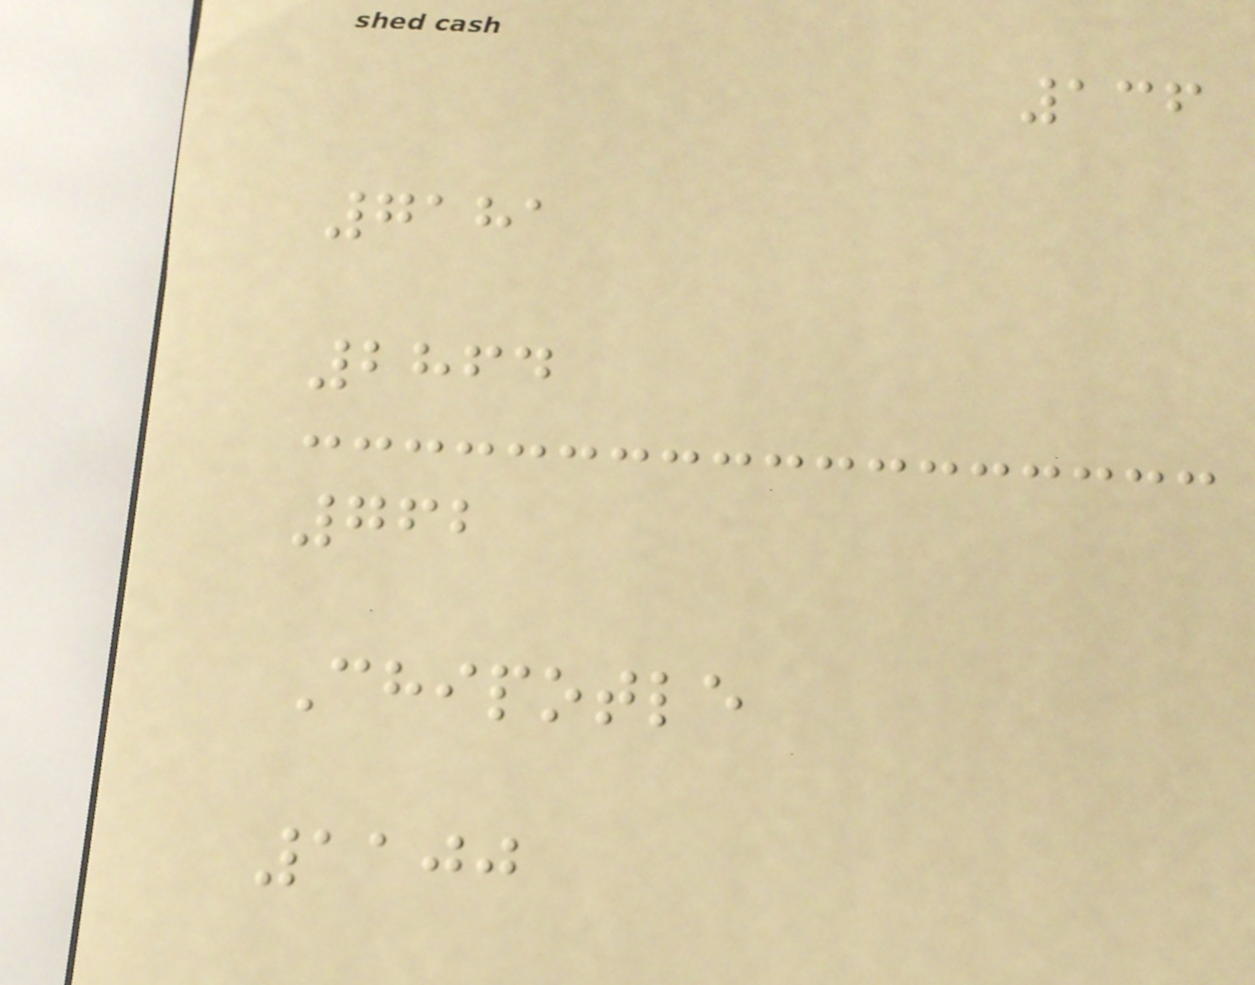136
7181
2864
762
Chipotle
1100
